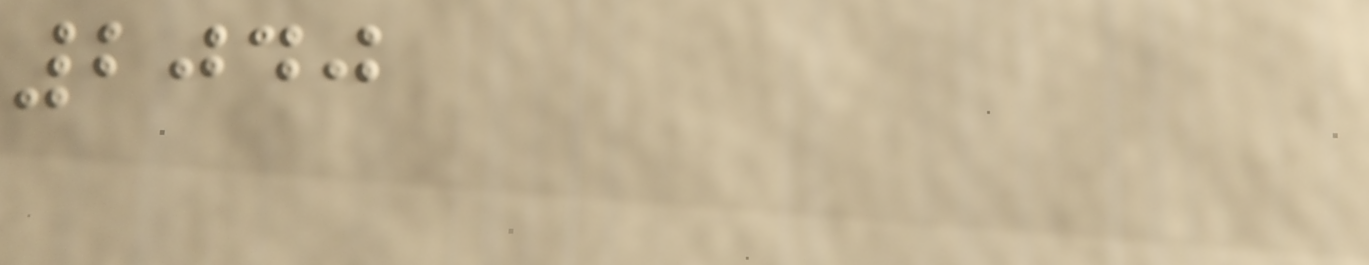2040
